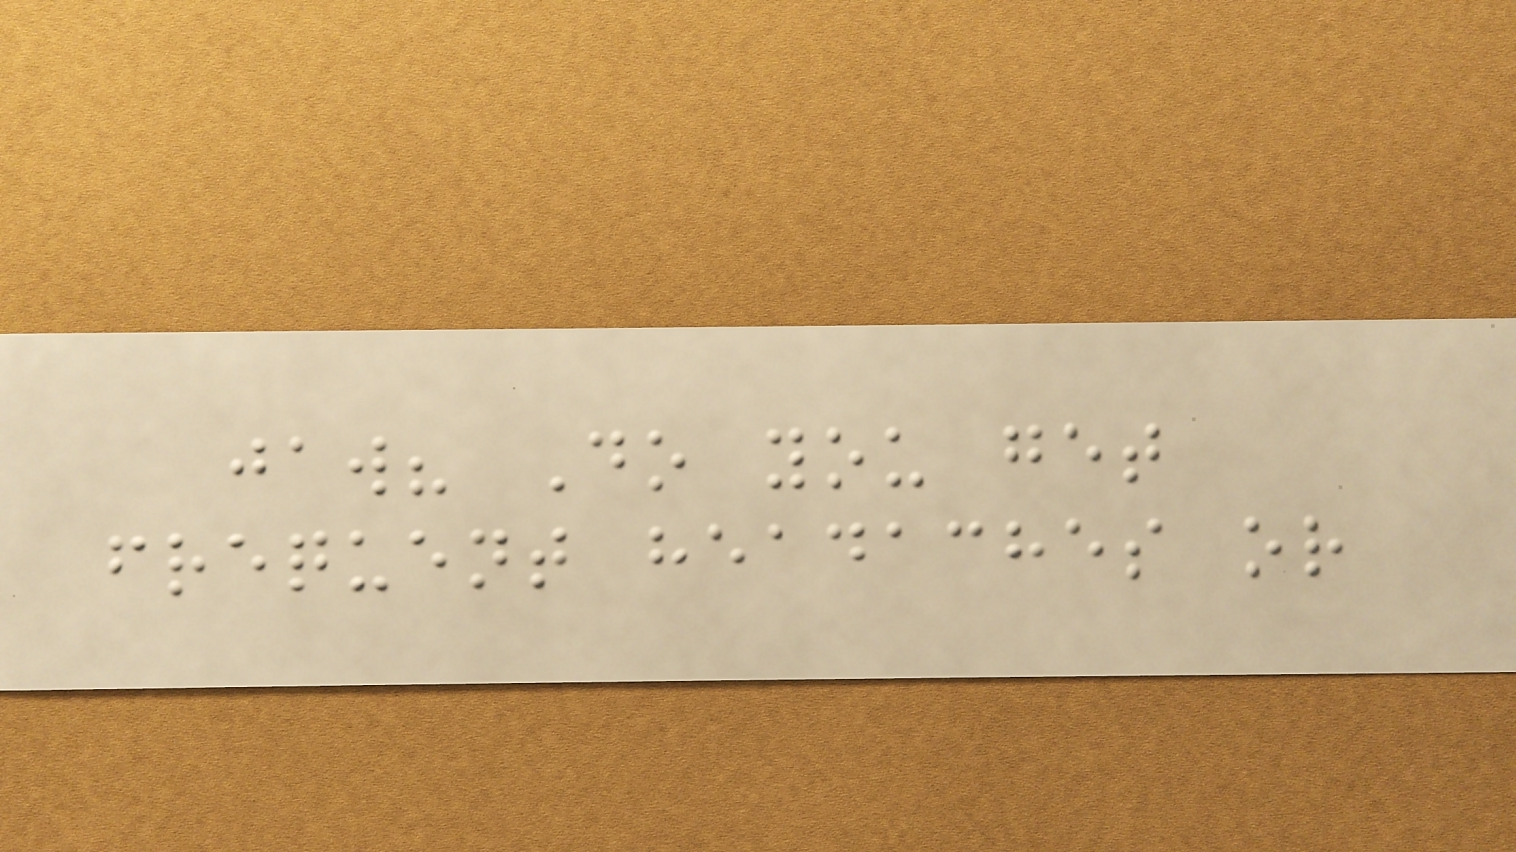jaw? Do you get
frequent headaches or
